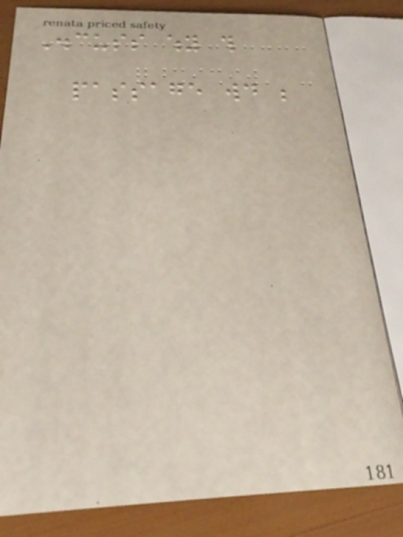Discuss why this
passage would be
